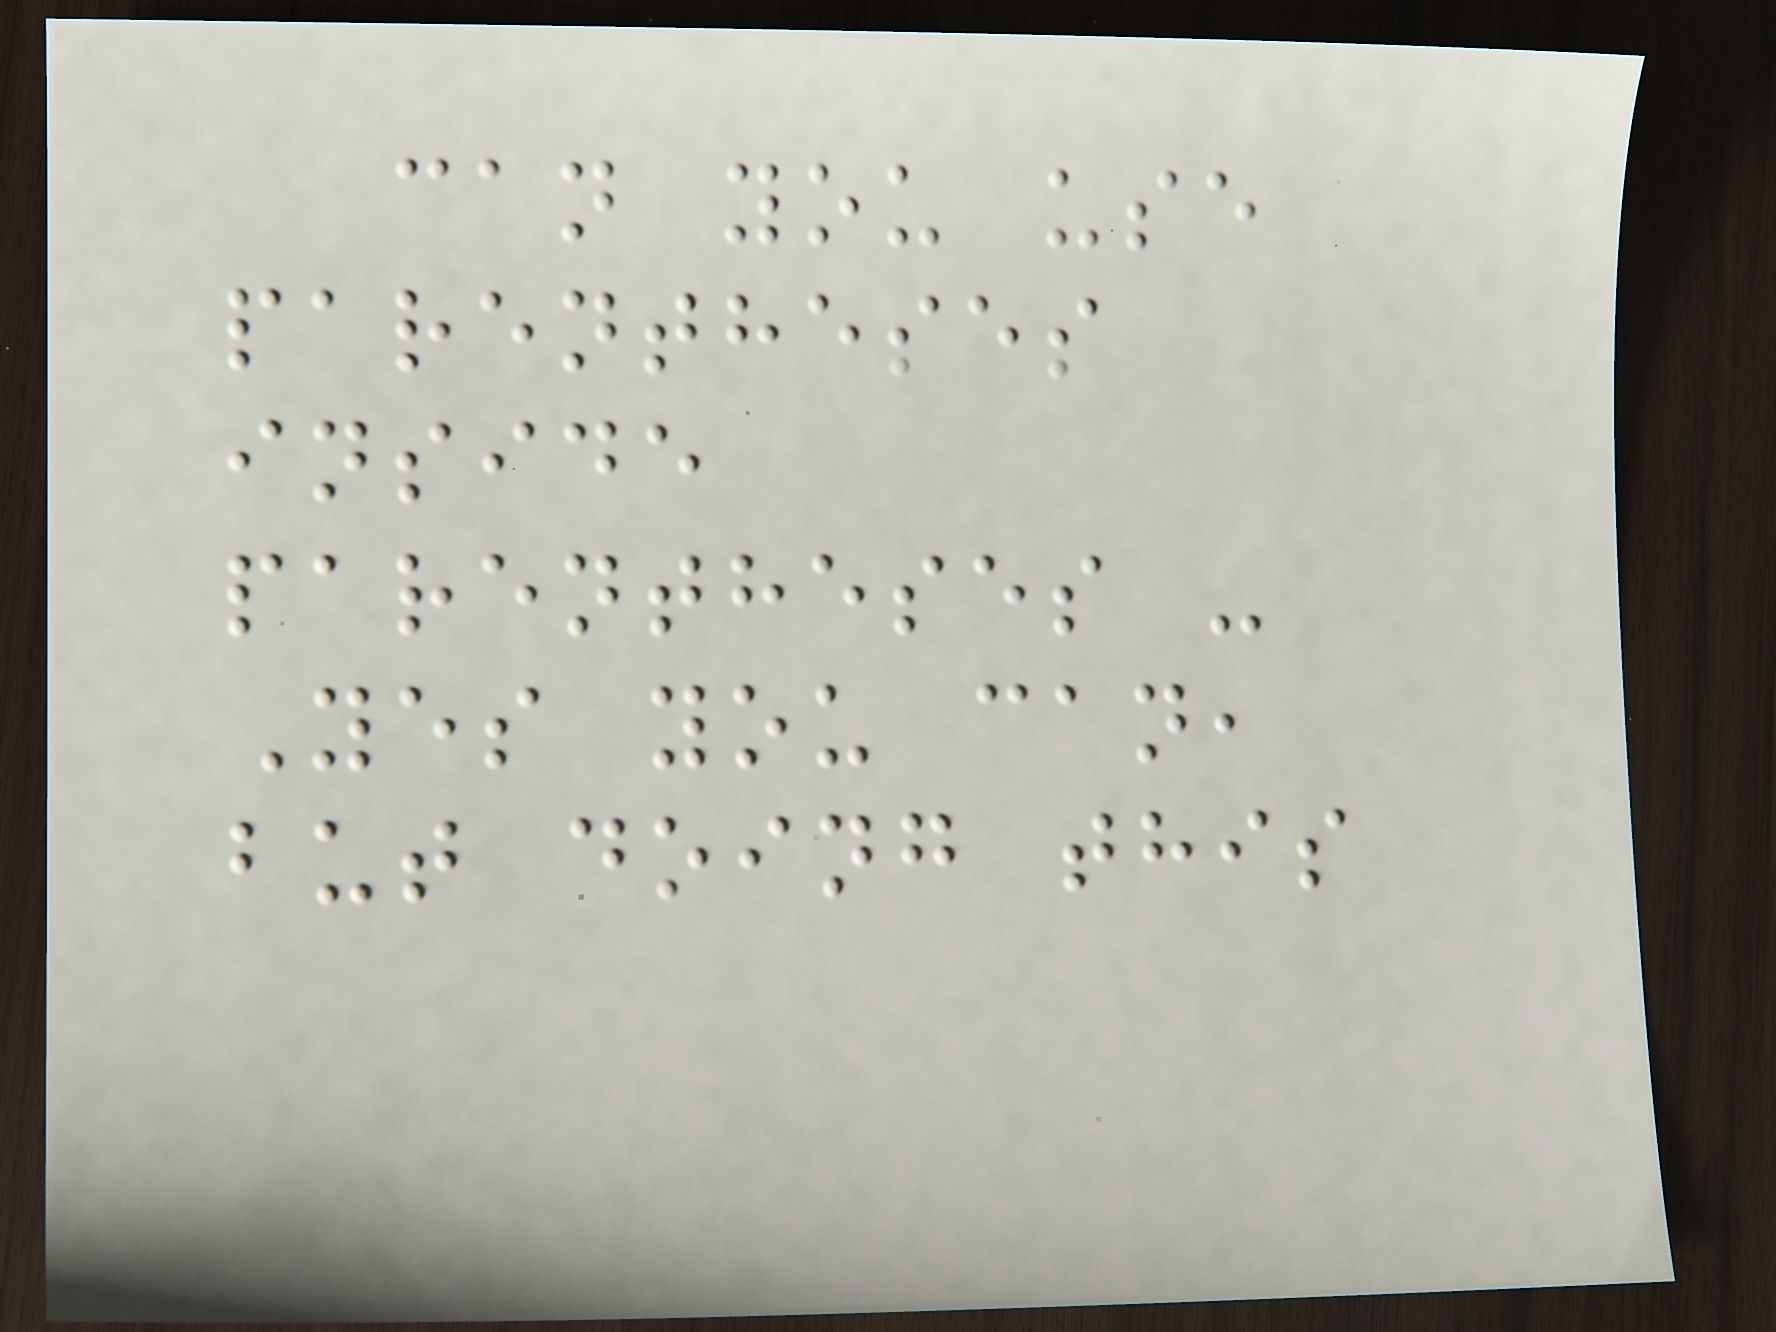can you use
parentheses
inside
parentheses -
Yes you can,
but doing this
